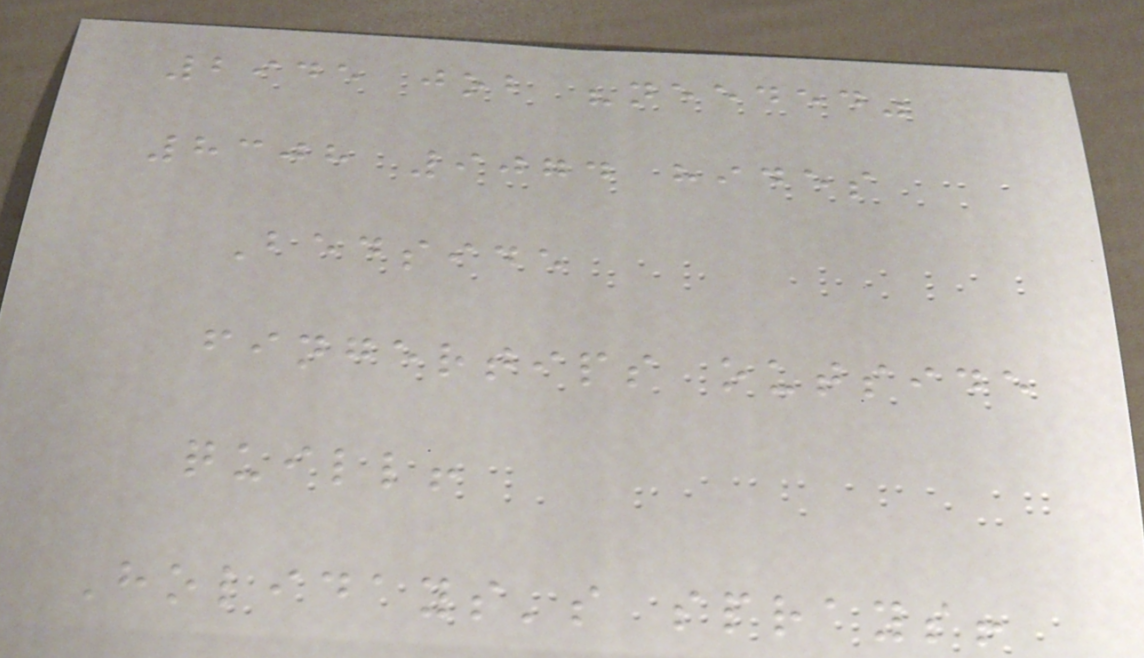2945 job "needed"
8308 9074 hides
Bedside
fingertips outside
quill!
Holidays's sprays!
